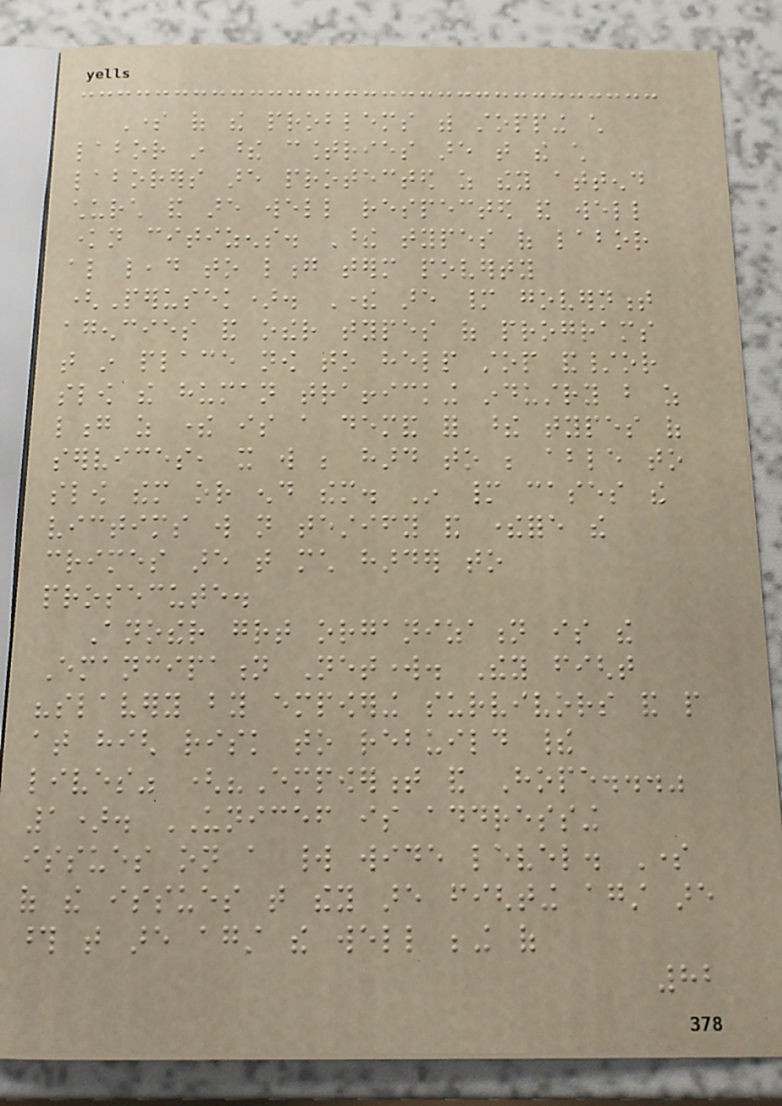Some of the problems with stopping child
labor in these countries are that the child
laborers are protected as they attend
church and are well respected and well
known citizens. These types of labor
also lead to long term poverty
(Perusek). There are many government
agencies and other types of programs
that in place now to help stop and/or
slow the human trafficking industry but as
long as there is a demand for these types of
services, it will be hard to be able to
slow them or end them. In many cases the
victims will not testify and therefore the
crimes are that much harder to
prosecute.
Another great organization is the
Emancipation Network. They fight
"slavery by empowering survivors and people
at high risk to rebuild their
lives" ("Empowerment and Hope..."
1). UNICEF is addressing
issues on a world wide level. Some
of the issues that they are fighting against are
those that are against the well being of
82
